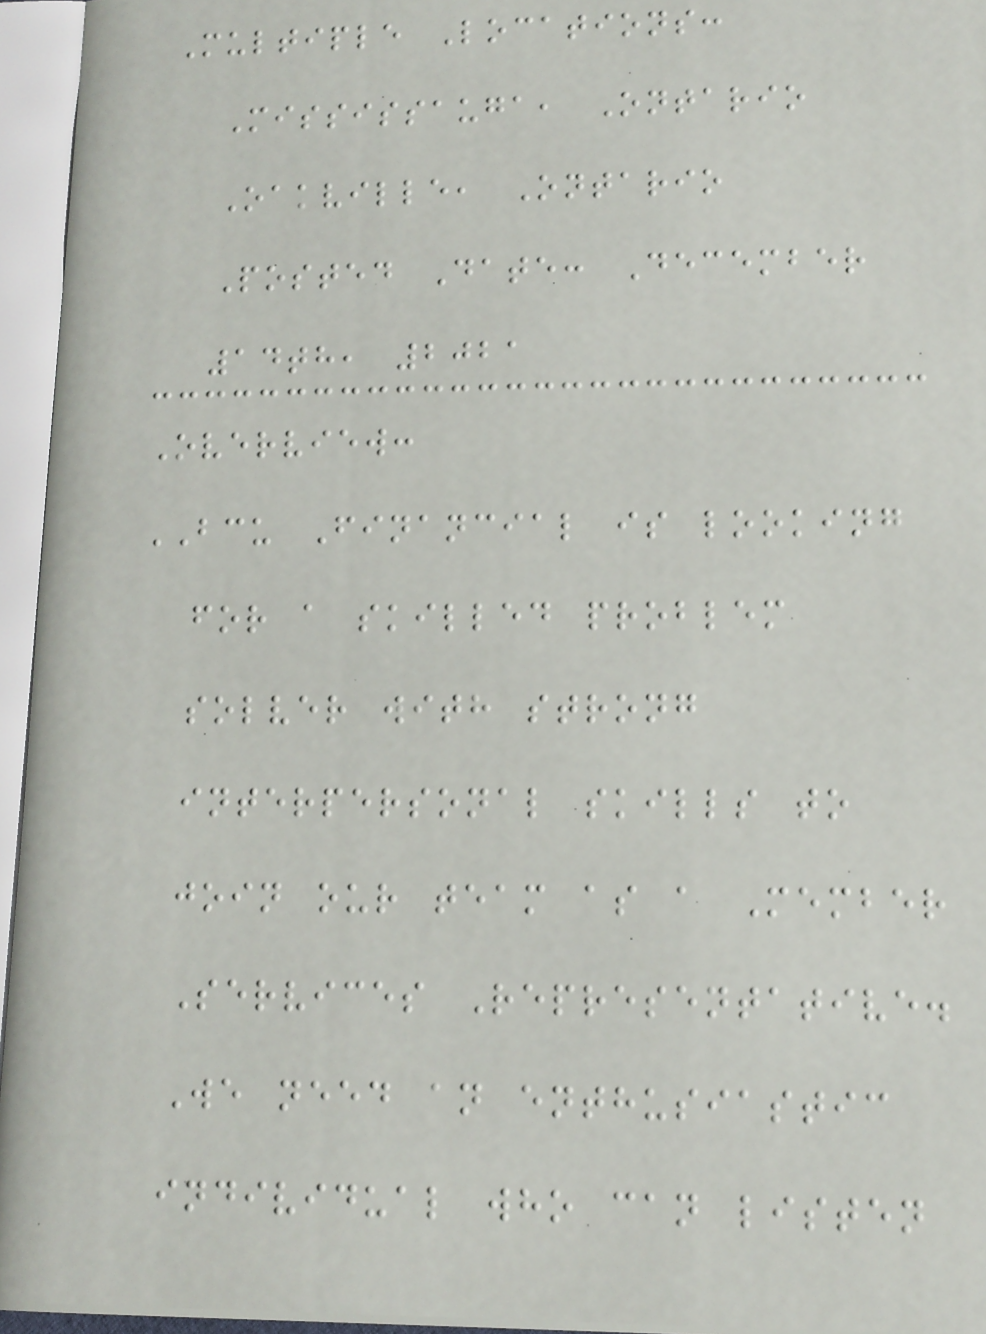Multiple Locations:
Mississauga, Ontario
Oakville, Ontario
Posted Date: December
14th, 2021
Overview:
BCU Financial is looking
for a skilled problem
solver with strong
interpersonal skills to
join our team as a Member
Services Representative.
We need an enthusiastic
individual who can listen
